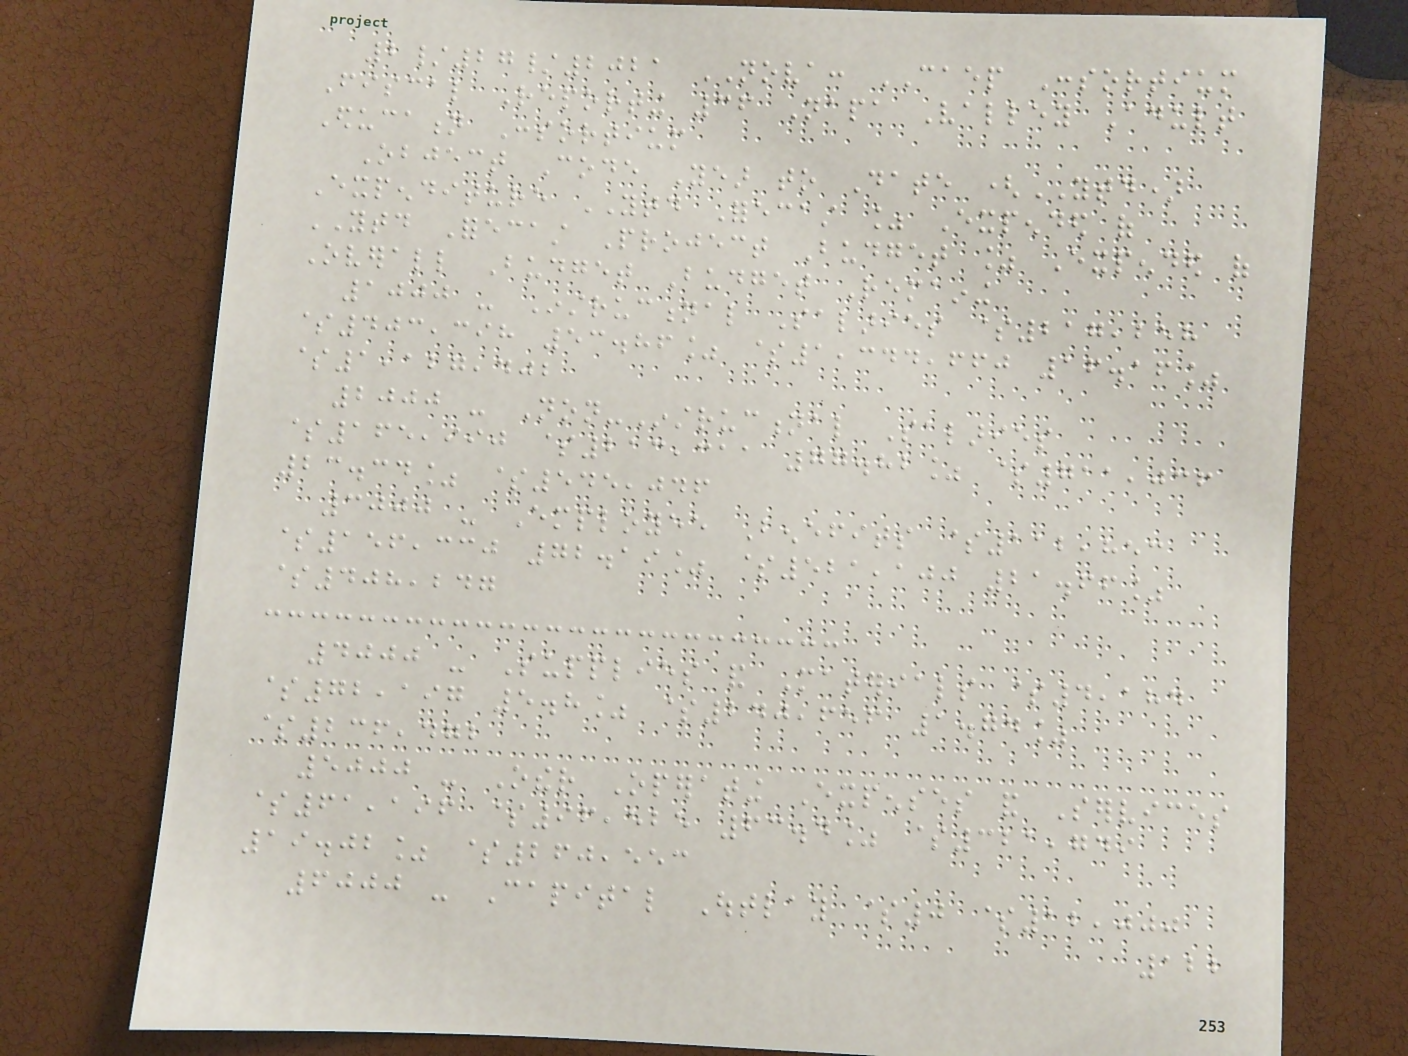2/27/2021 NOVA: CAEP Consortium
Fiscal Reporting 36 Napa Valley Adult
Education Consortium
Object Code Year to Date (YTD)
Expenditure YTD Forecast % Expended of
YTD Forecast Project Budget % Expended of
Overall Budget Budget Remaining
1000 - Instructional Salaries $217,258
$403,398 53.86% $1,344,660 16.16%
$1,127,402
2000 - Non-Instructional Salaries
$165,990 $213,311 77.82% $711,036
23.34% $545,046
3000 - Employee Benefits $112,853
$156,330 72.19% $521,100 21.66%
$408,247
4000 - Supplies and Materials $4,184
$72,197 5.8% $240,656 1.74%
$236,472
5000 - Other Operating Expenses and Services
$61,196 $96,525 63.4% $321,749
19.02% $260,553
6000 - Capital Outlay $0 $12,000
122
